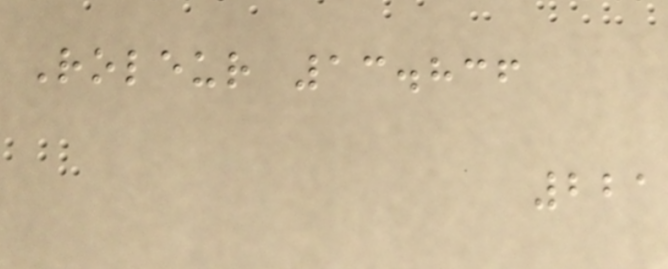Roleur 13.836
221
